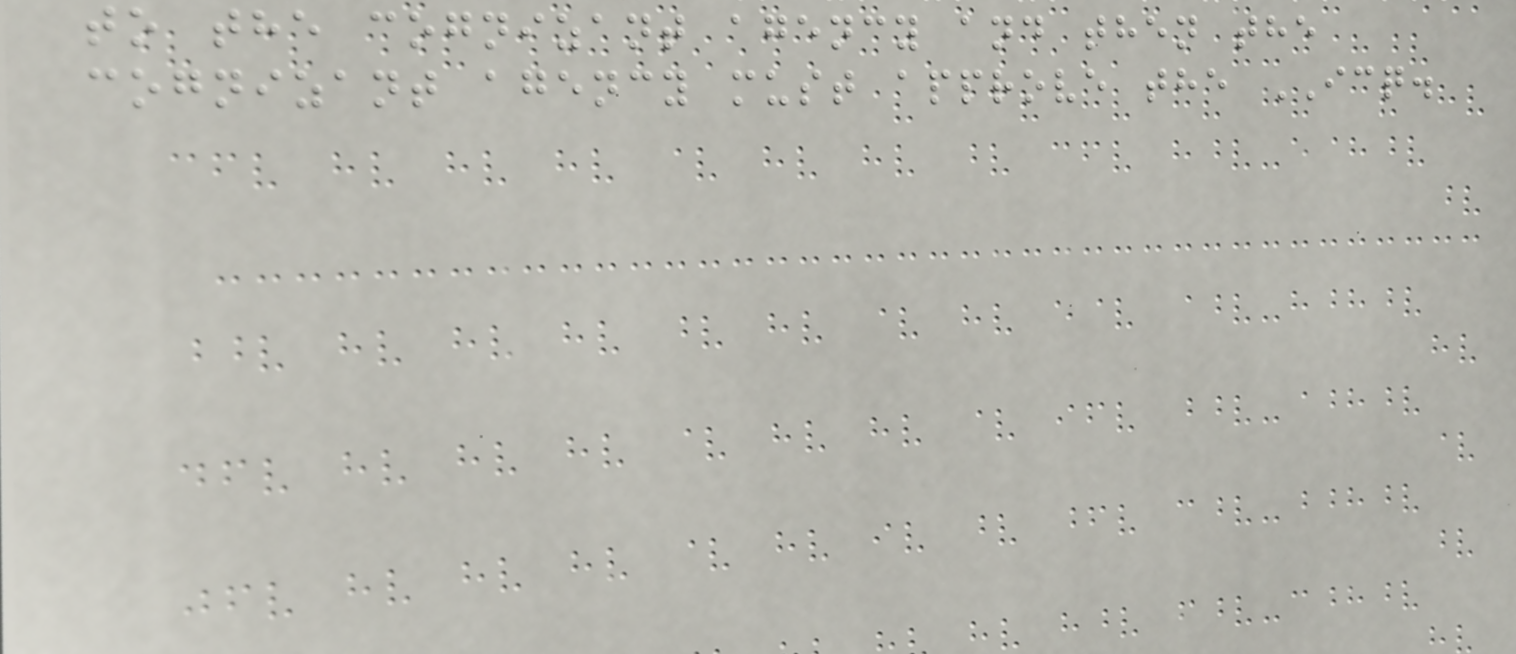to the cognizant agency and then the
cognizant agency must approve the ICQ.
